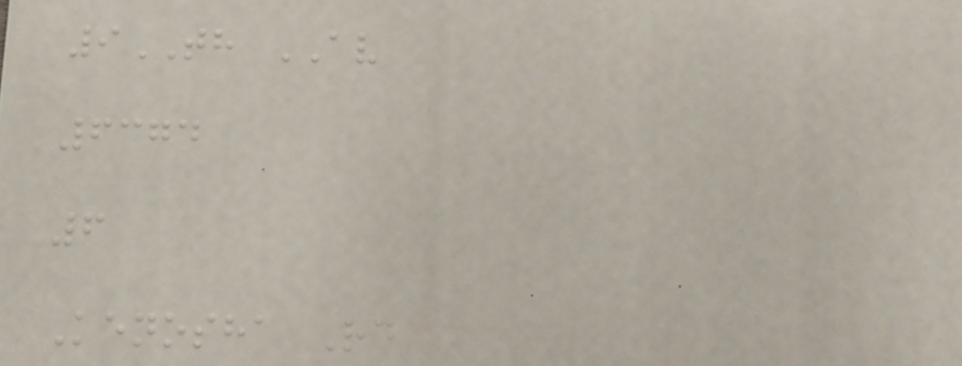9TH AV
6374
6
Kenosha Rd
